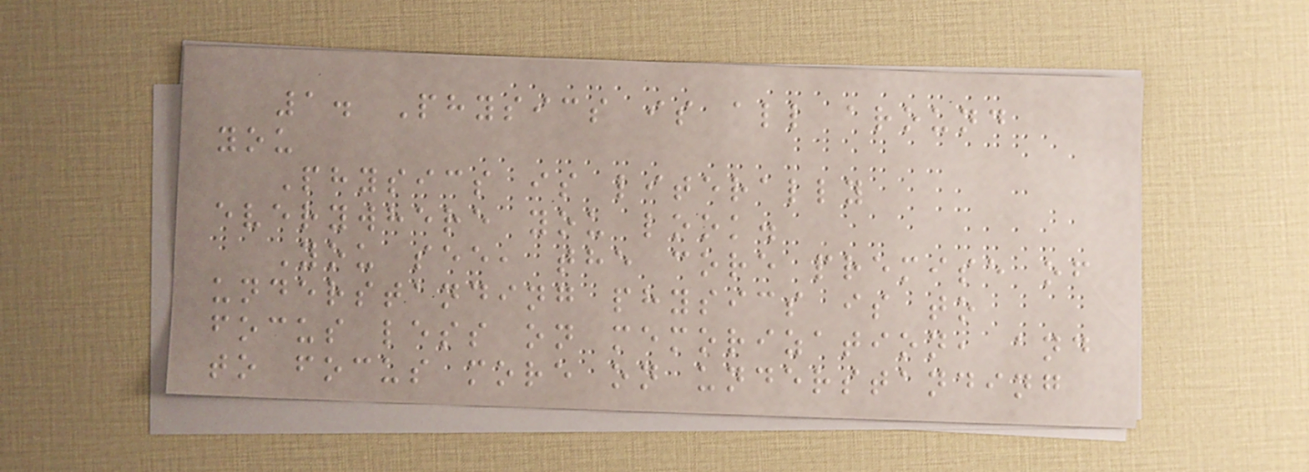1. Physics is all around
you
Physics is literally
everywhere you look.
You see, the core premise of
understanding physics is to
focus less on memorization, and
to focus more on understanding
